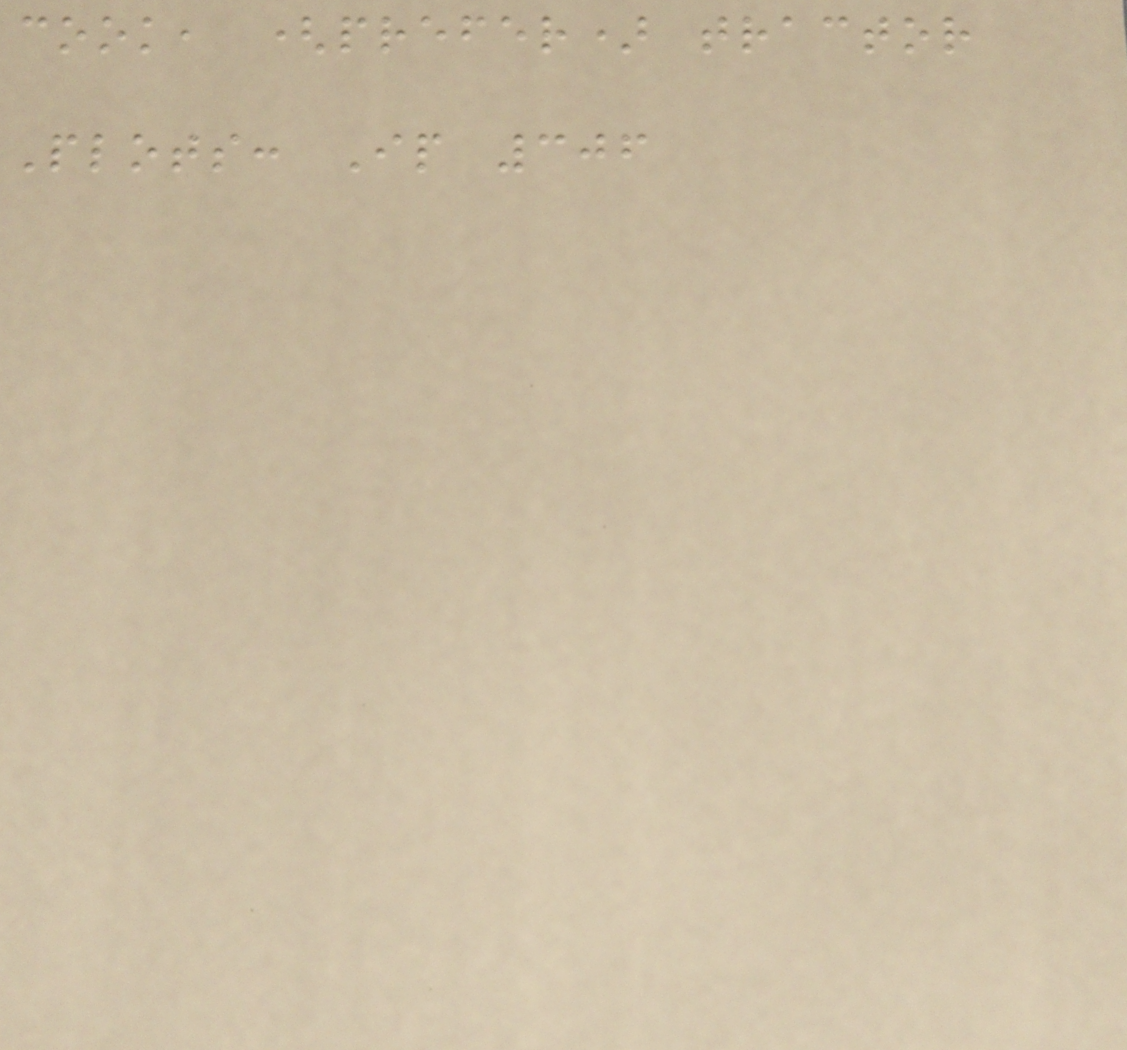cook, (prefer) tractor
Plots: Ip 306
